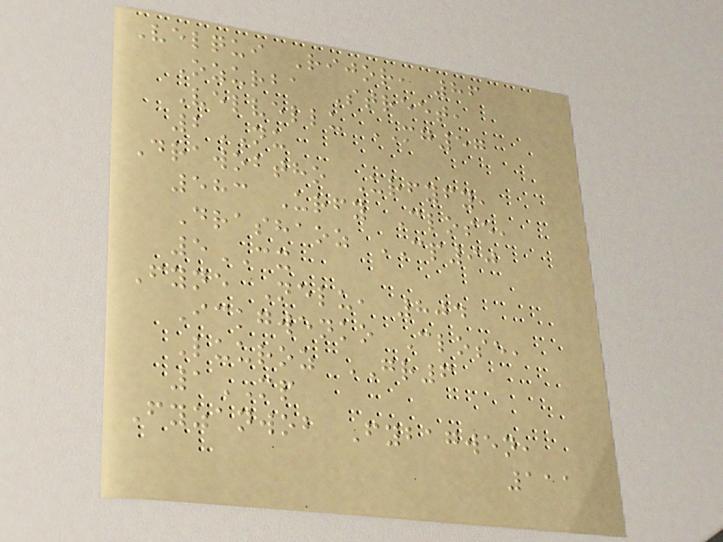Velqui Rijor, 86
Ozurba Street,
Velvellu MG57
2NU
Drawobtho Urfyfy,
583 Urfy Close,
Drashaoz CP90
5CX
Fyne Nelu, 804
Ickgwenko Close,
Luuroz GR6
1MP
Fyzanwob Fybagwen,
111
